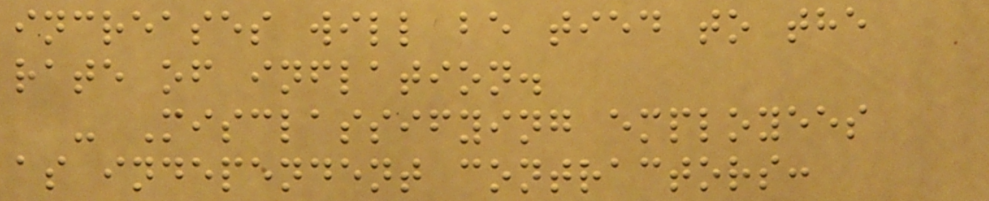increases will be tied to the
rate of inflation.
- Misclassifying employees
as independent contractors:
